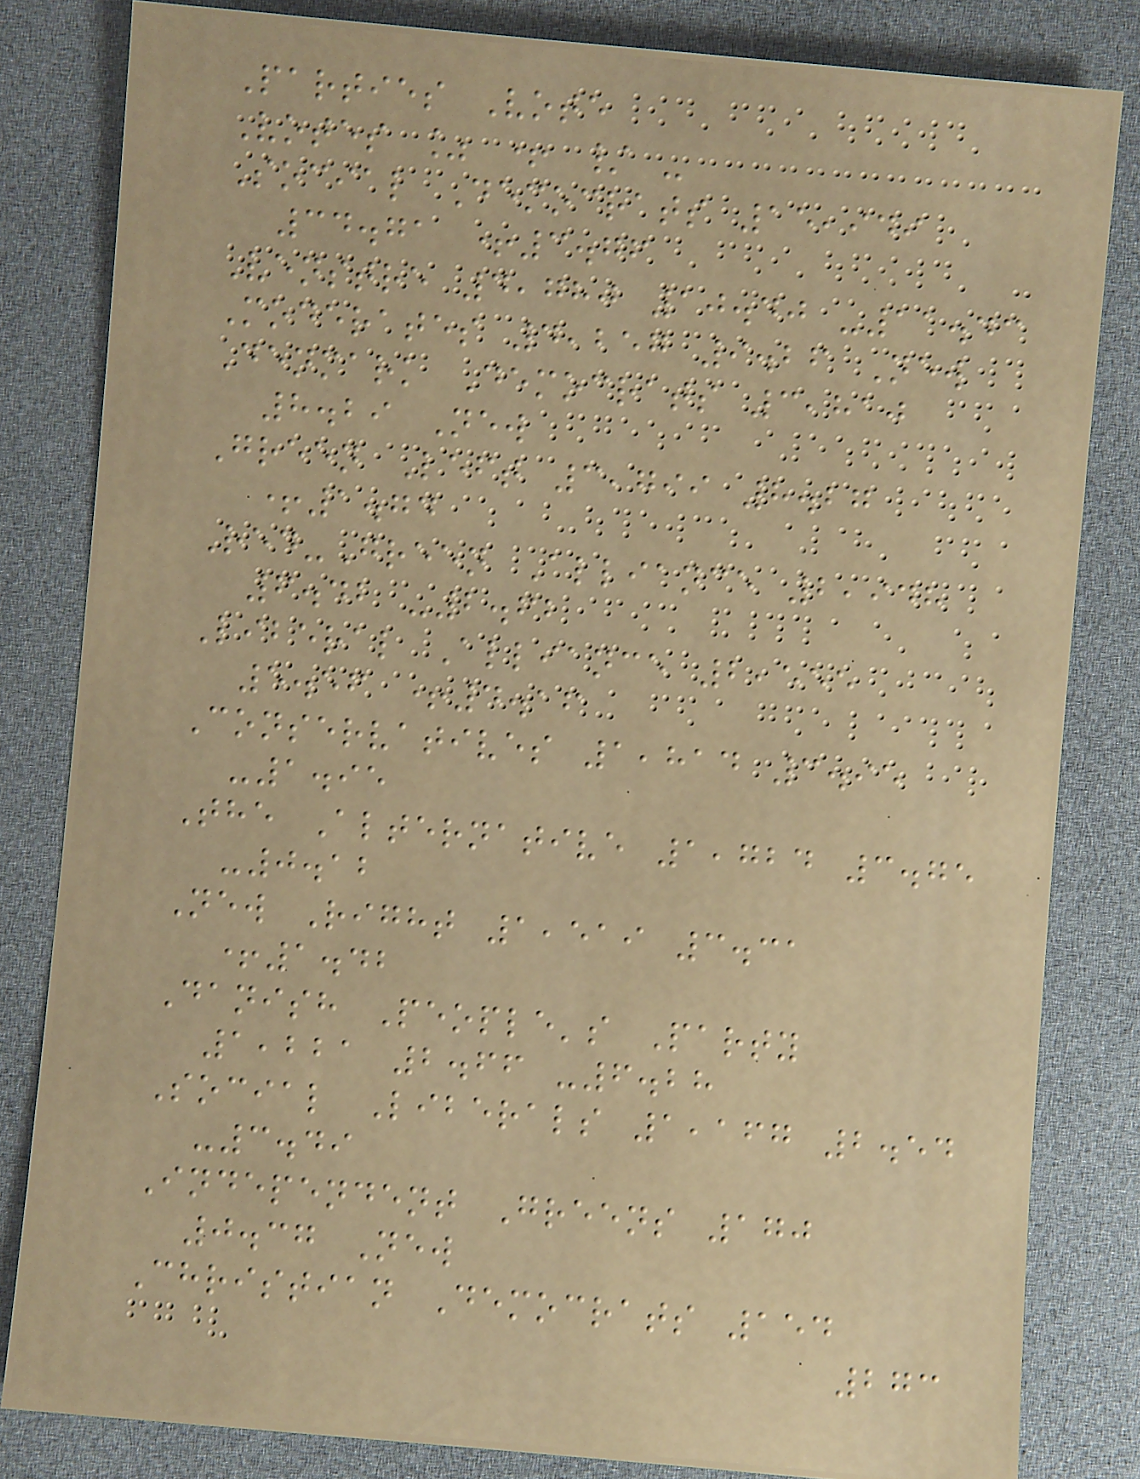Parties Vote
Votes % + / -
Social Democrats 15,949
34.71 +3.76
Venstre 4,780 10.40 -11.43
Moderates 4,257 9.26 New
Denmark Democrats 3,810
8.29 New
Green Left 3,799 8.27
+1.74
Red-Green Alliance 2,948
6.42 -2.62
Liberal Alliance 2,555
5.56 +4.16
Conservatives 1,814 3.95
-1.95
The Alternative 1,724 3.75
-0.12
New Right 1,519 3.31
+1.42
Danish People's Party
1,221 2.66 -6.28
Social Liberals 1,167 2.54
-3.49
Independent Greens 170
0.37 New
Christian Democrats 154
273
